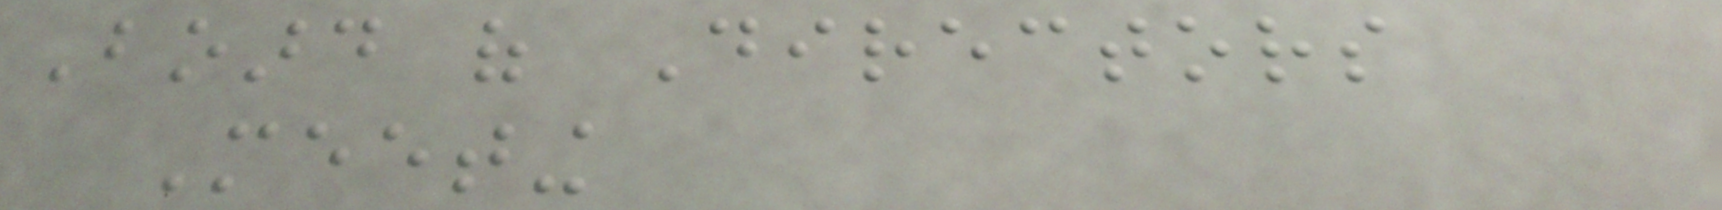Board of Directors
Meeting
